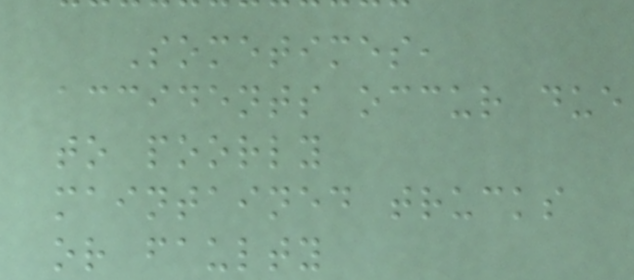Sometimes,
accidents occur due
to poorly
maintained trucks
or faulty
